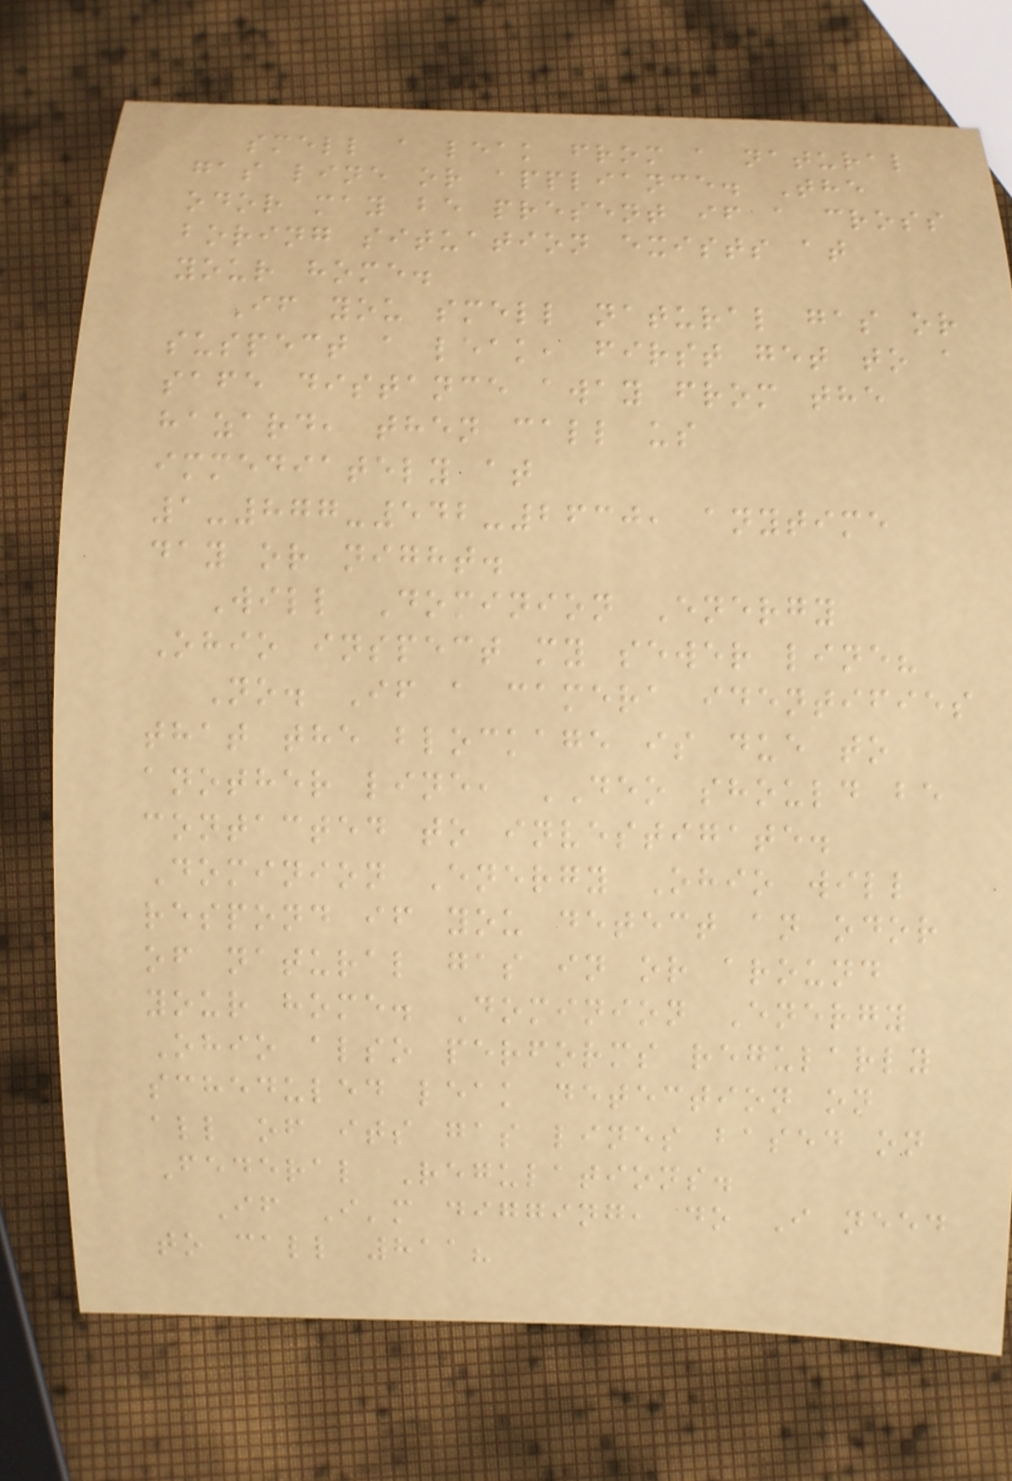smell a leak from a natural
gas line or appliance. The
odor may be present if a cross
boring situation exists at
your home.
If you smell natural gas or
suspect a leak, first get to a
safe distance away from the
hazard, then call us
immediately at
1-877-542-2630, anytime
day or night.
Will Dominion Energy
Ohio inspect my sewer line?
No. If a camera identifies
that the blockage is due to
another line, DEO should be
contacted to investigate.
Dominion Energy Ohio will
respond if you detect an odor
of natural gas in or around
your home. Dominion Energy
Ohio also performs regularly
scheduled leak detection on
all of its gas lines based on
Federal Regulations.
If I'm digging, do I need
to call 811?
